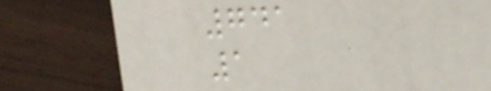741
1
